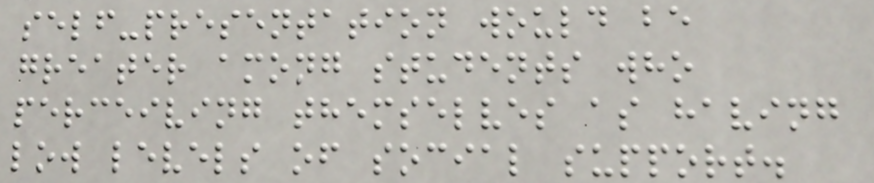self-presentation would be
greater among students who
perceiving themselves as having
low levels of social support.
